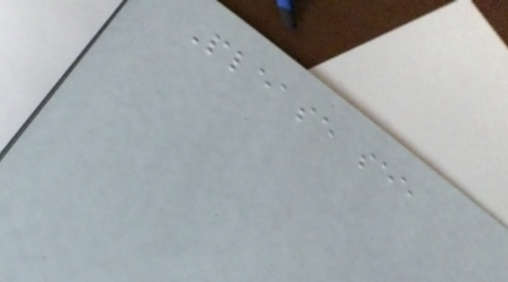Please see
